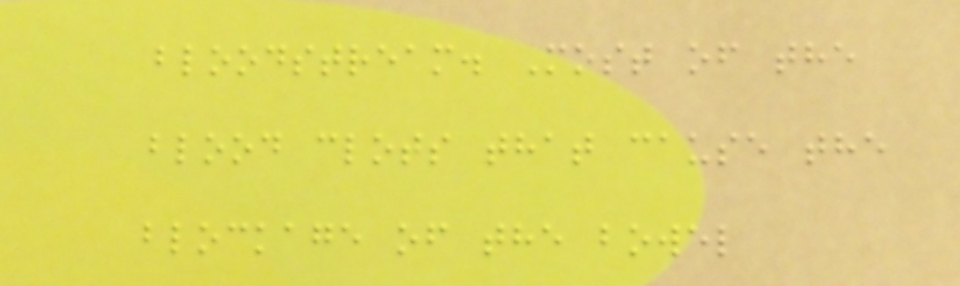bloodstream. Most of the
blood clots that cause the
blockage of the bowel
